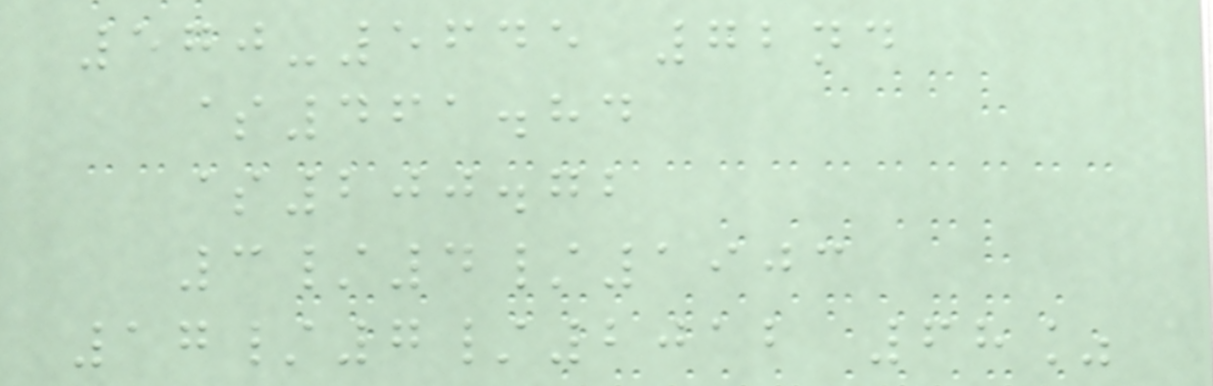570-5645 72nd
$461.84
$200.72
3/4/1903
17/7/2012 68%
